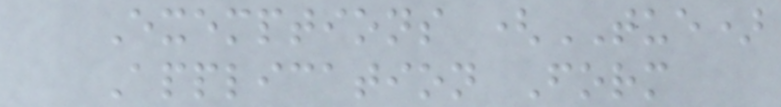Exemptions (TUE)
Application Form
